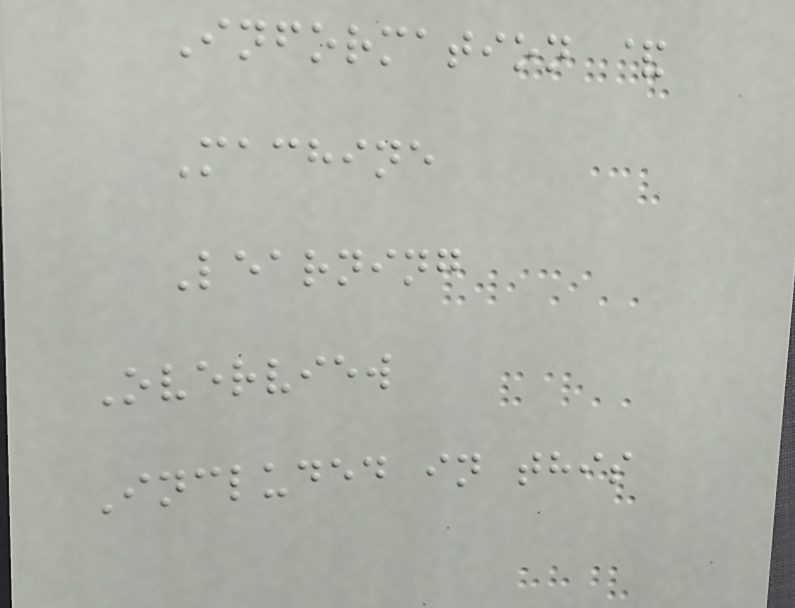Information &
Machine
Learning
Overview
Included in this
